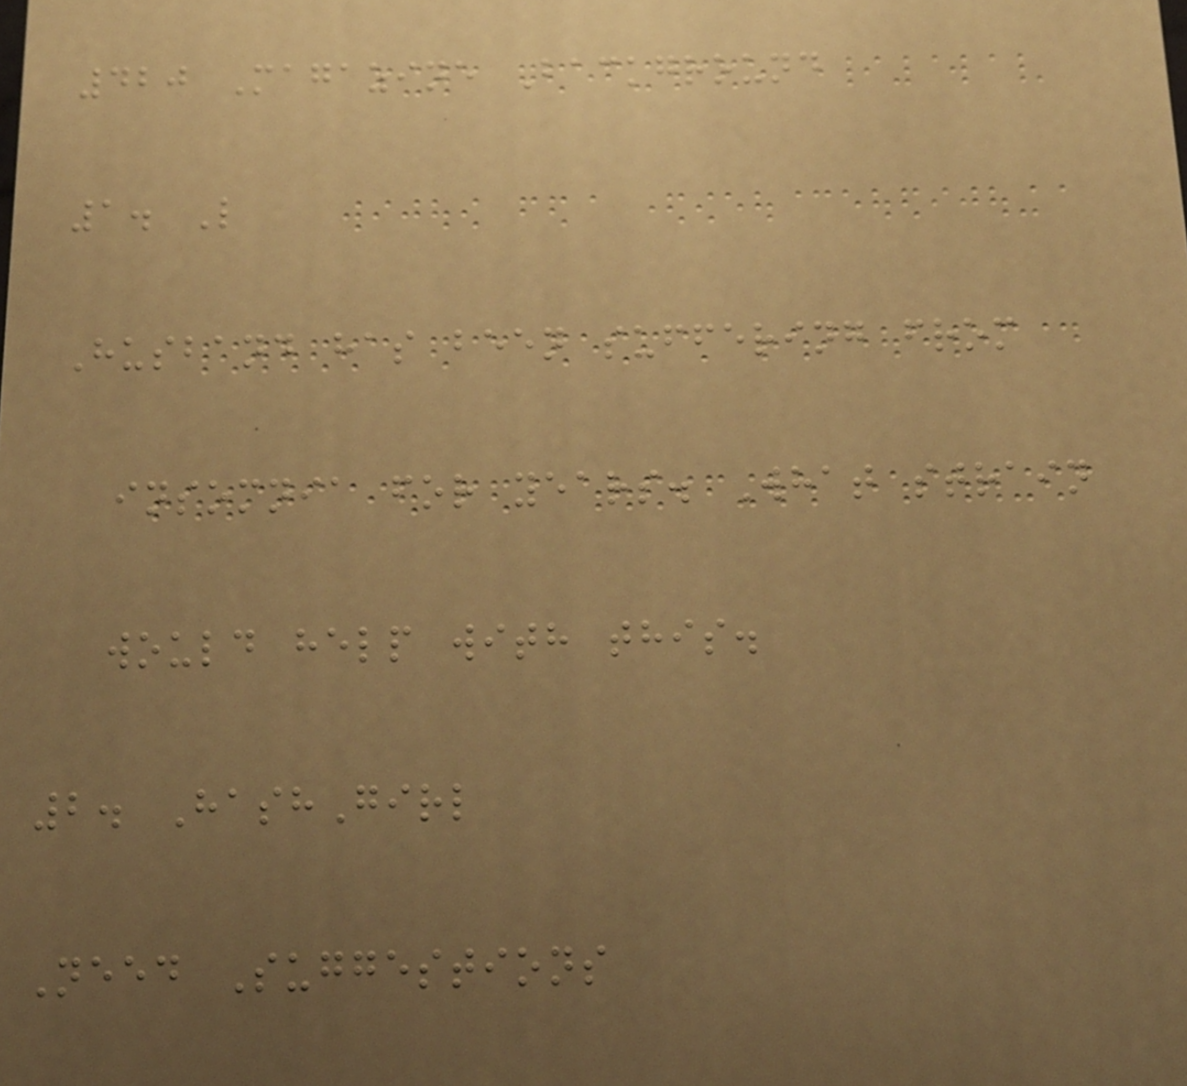420 Magazine Background
1. L
Husband has been suffering from
insomnia for years. What strain
would help with this.
2. HashGirl
Need Suggestions
